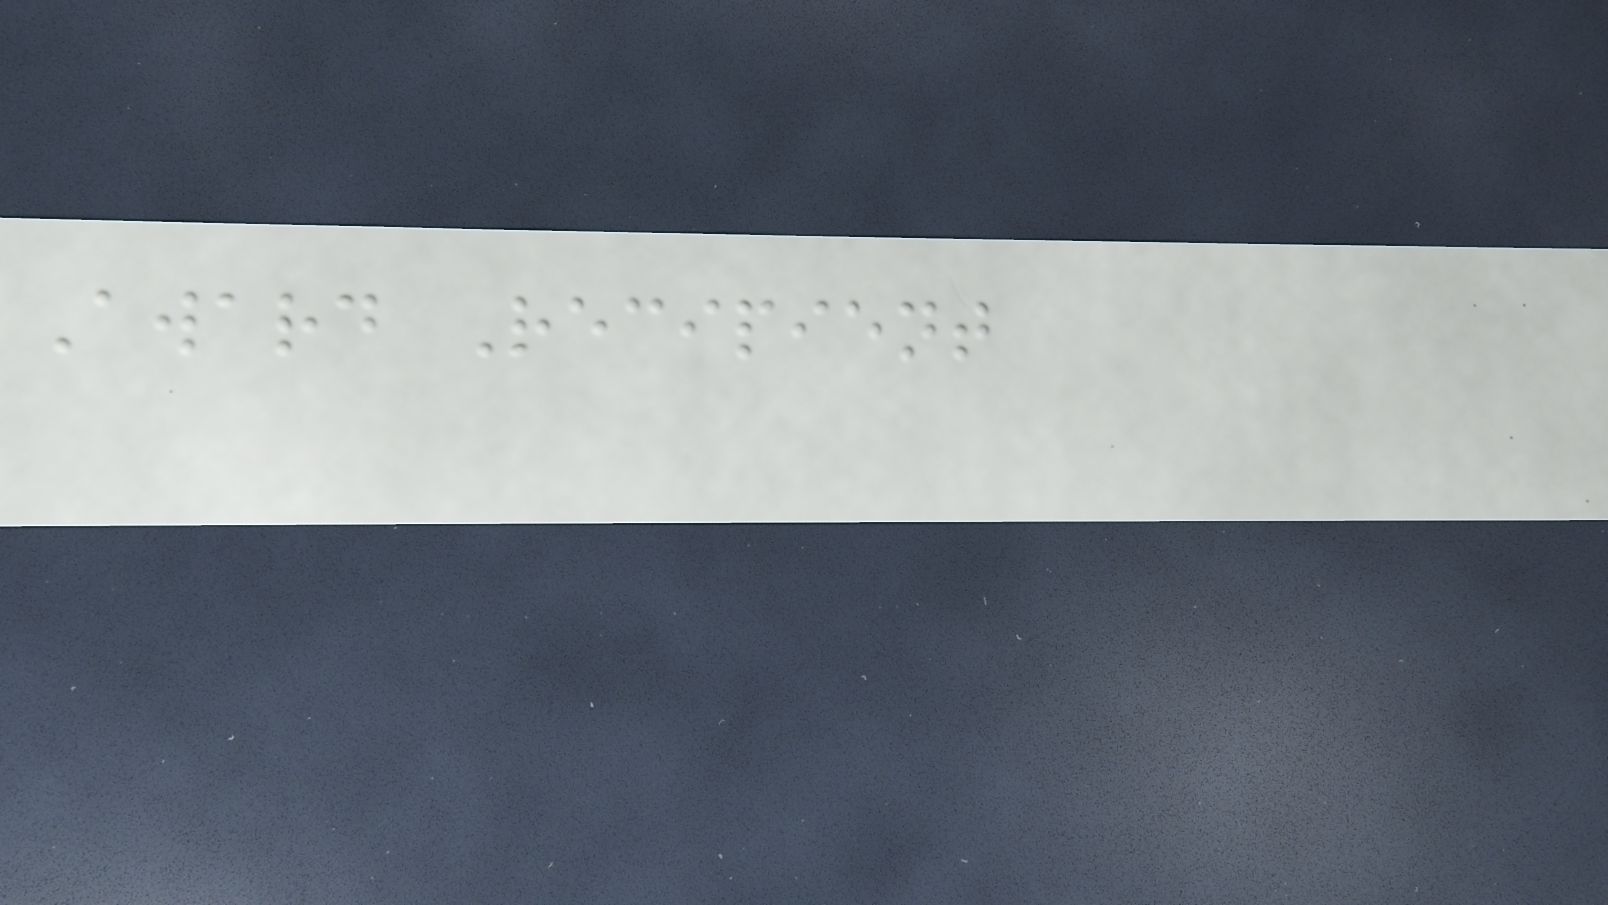Award Recipient
